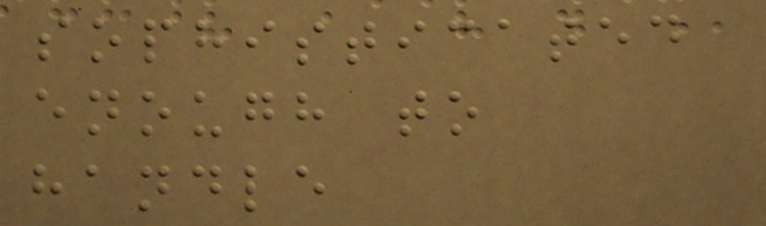sophisticated
enough to
handle
